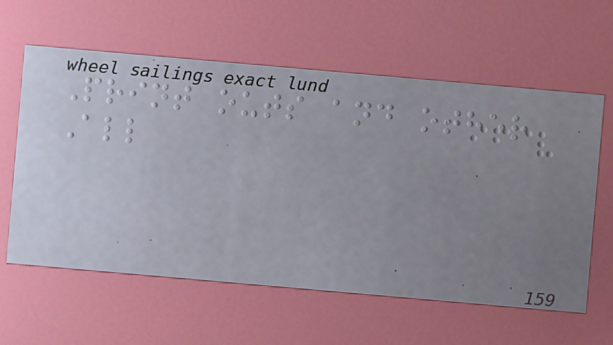Print outs and other
All
